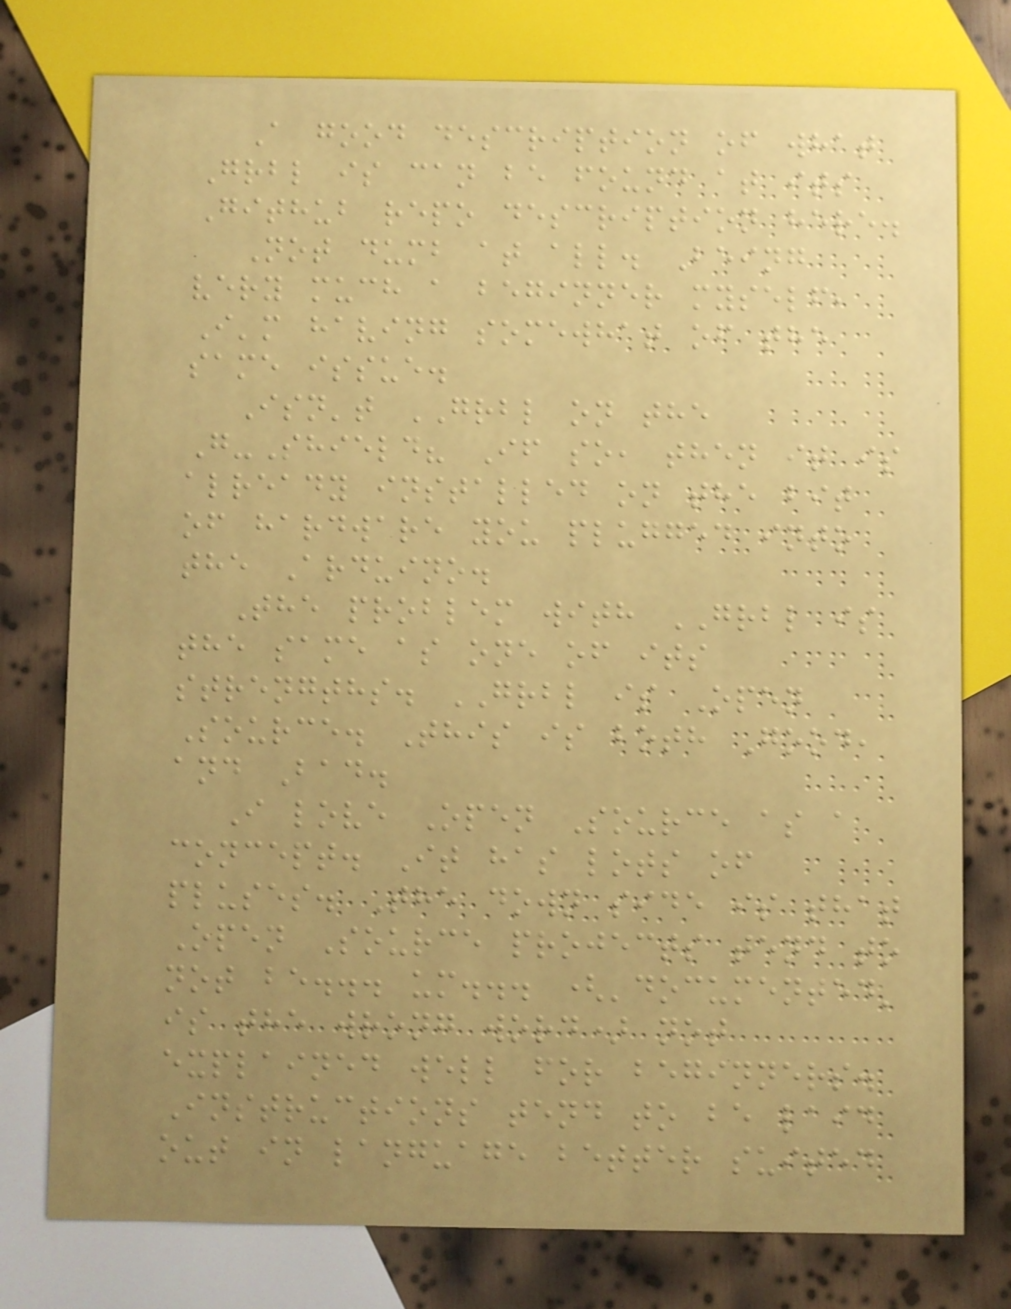A good description of what
Grbl is can be found at its
Github repo description here.
Not dumb at all. Being
very much a beginner myself,
I'm having somewhat of the
same issue.
Isn't GRBL on the
G-Shield? If so, then it is
already installed on the bit
of hardware you plugged into
the Arduino.
The problem with GRBL is
the same as one of its
strengths. GRBL is Open
Source. This is both Good,
and Bad.
I love Open Source as a
concept. It has lots of
pluses. The down side is that
Open Source projects tend to
not be... um... ('documented'
is the wrong word) not
explained well for beginners.
Instructions tend to be laid
out in language better suited
